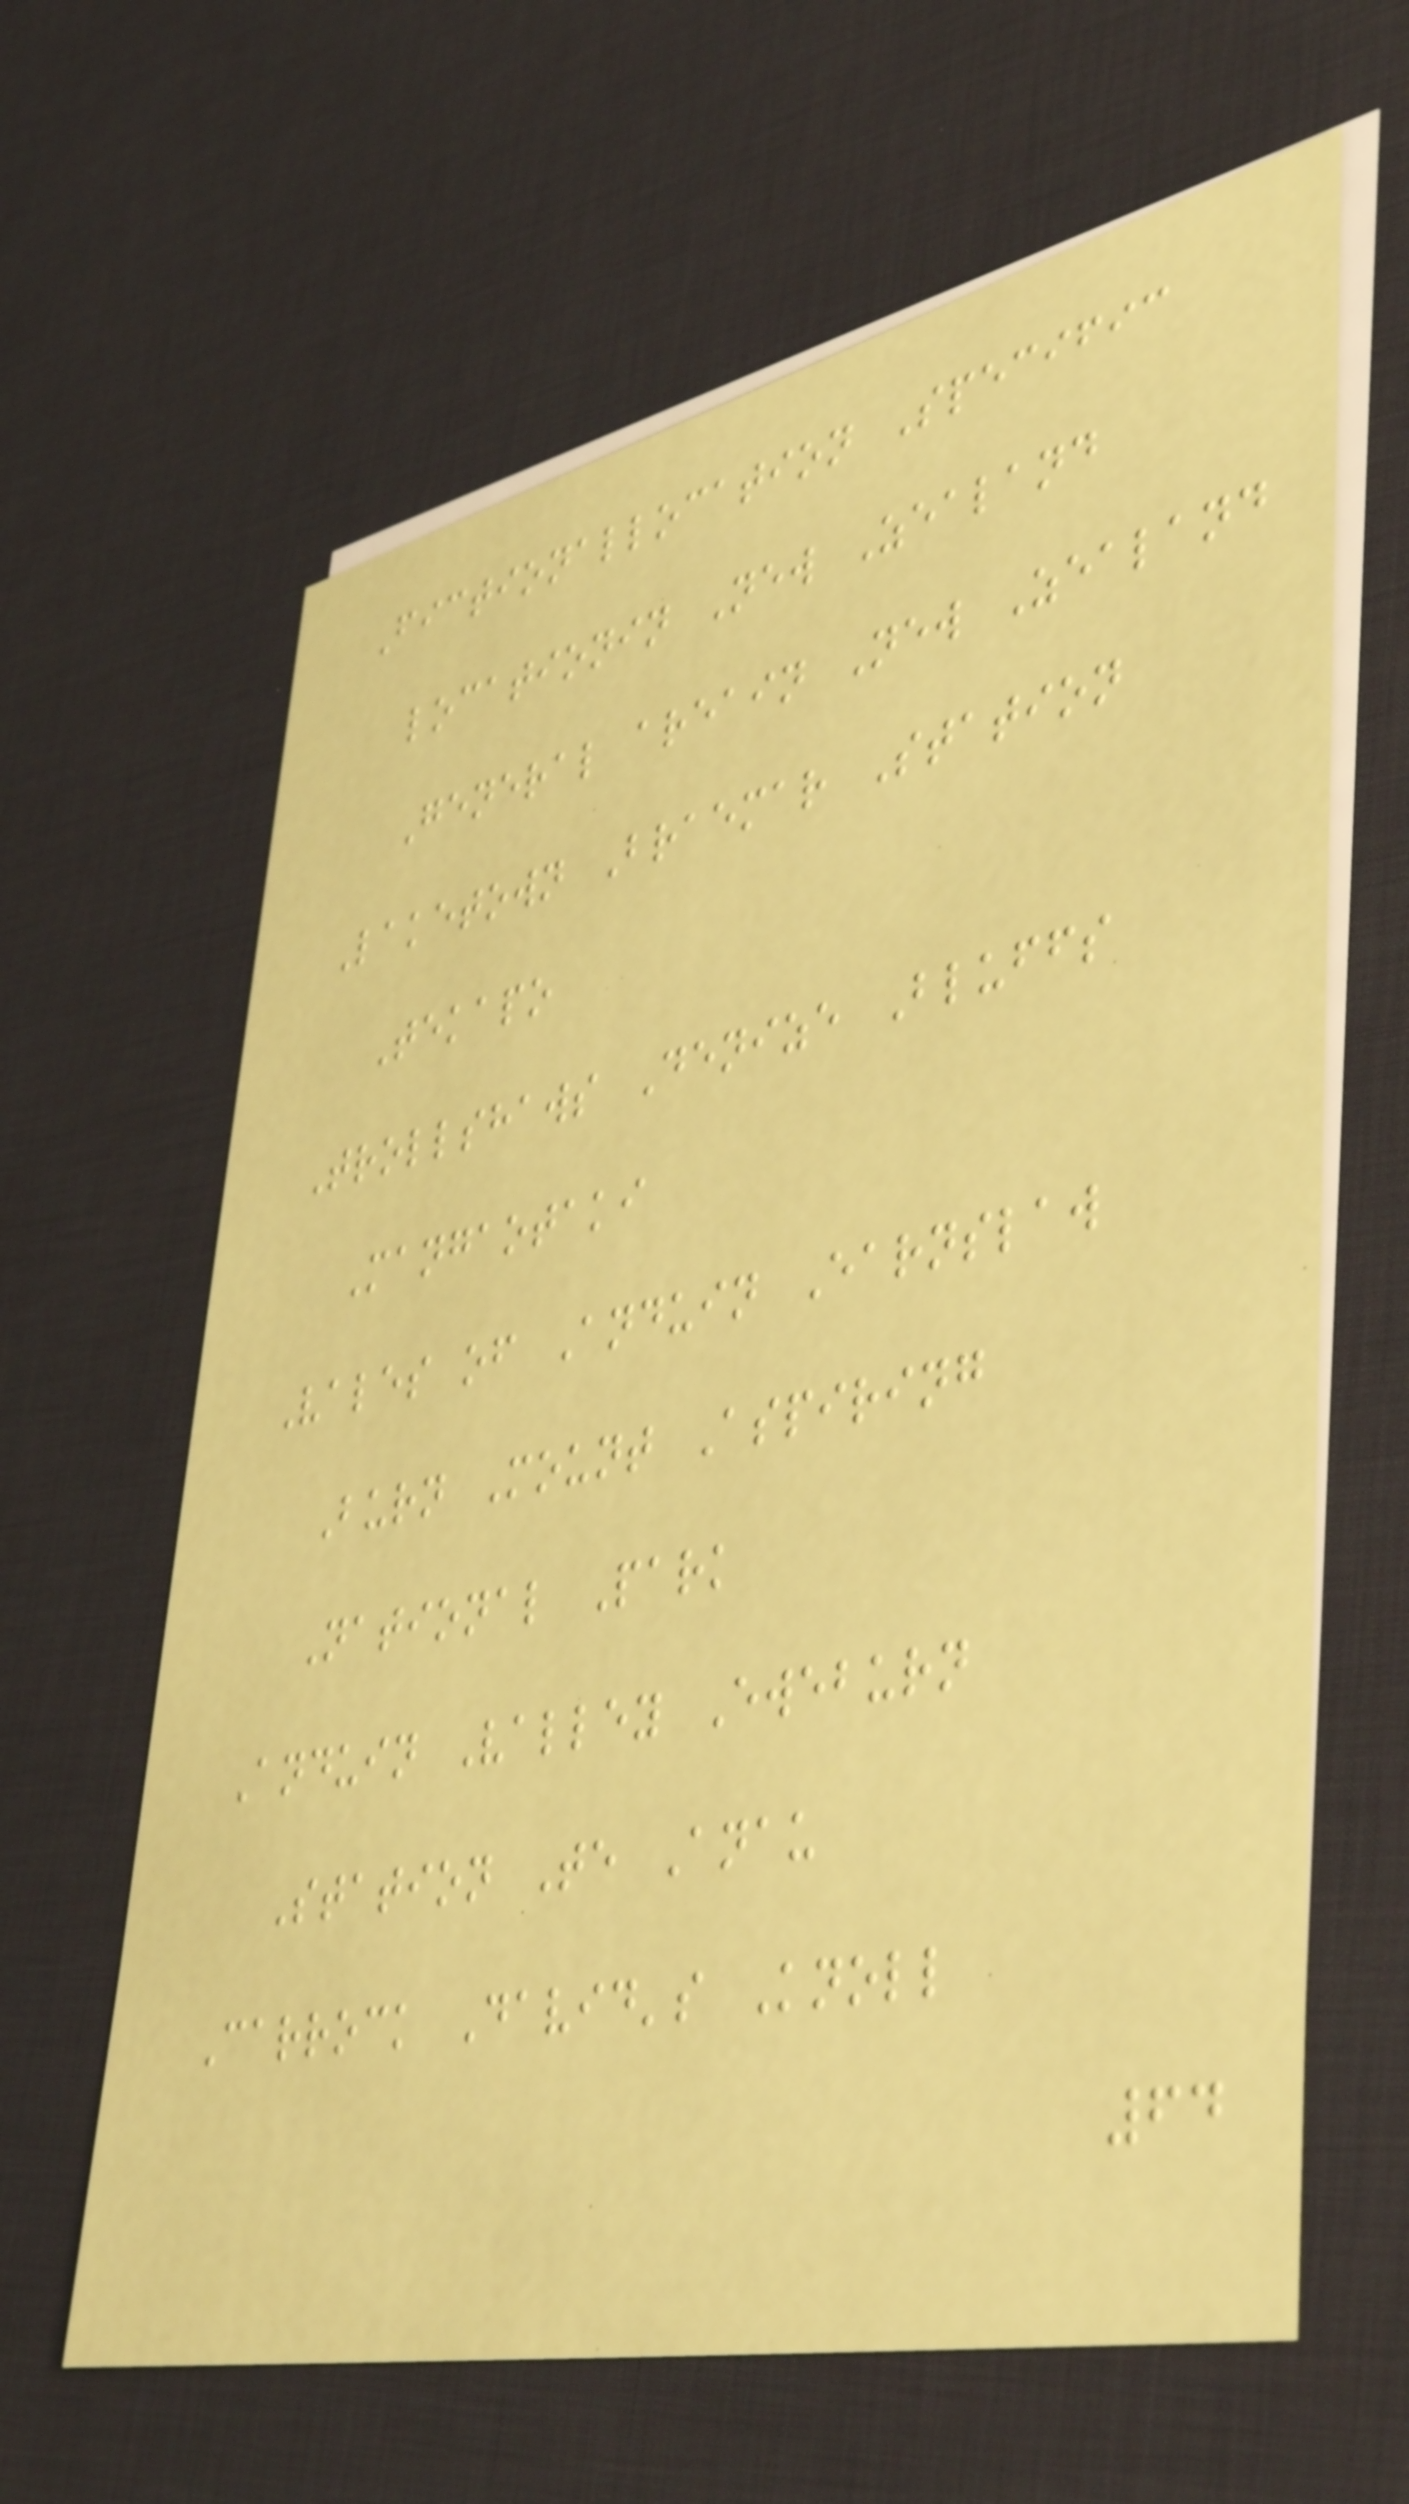Fictionallocation Specific
locationin New Zealand
General areain New Zealand
Laketown Braemar Station
Tekapo
Trollshaws Denize Bluffs
Mangaotaki
Vales of Anduin Earnslaw
Burn Mount Aspiring
National Park
Anduin Valley Eweburn
Station Te Anau
Carrock David's Knoll
64
